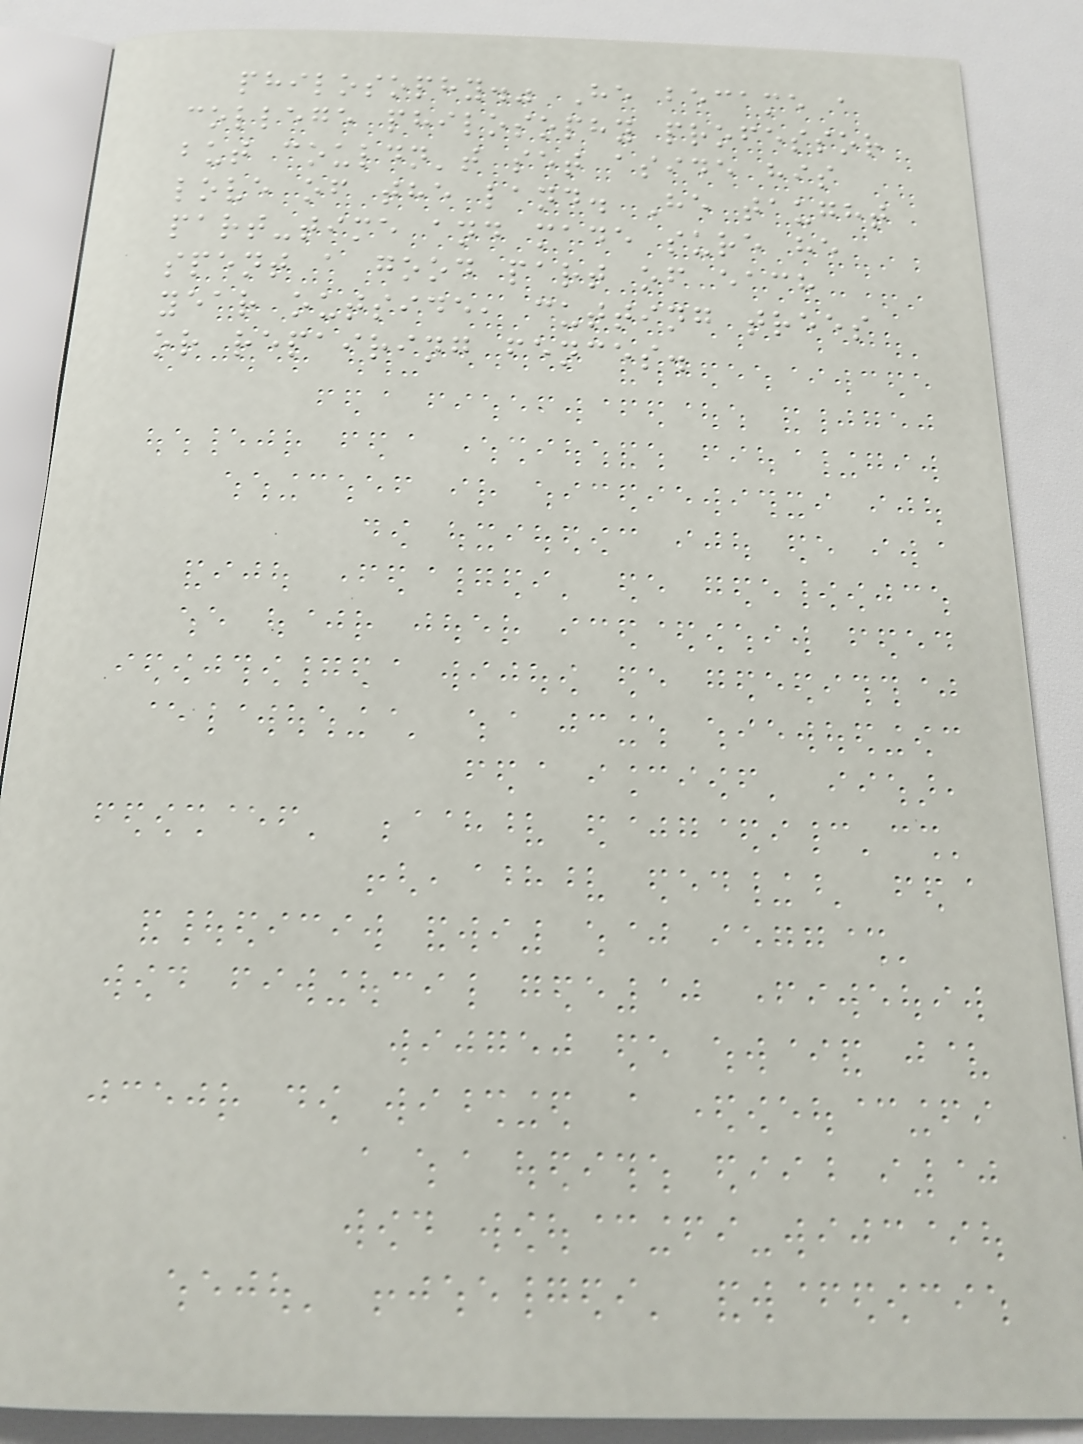philosophy." He became a
college philosophy professor
but couldn't set aside his
love of the land. He taught
part-time and made sure he
spent a good part of each
year outside, cutting trees
or repairing fences.
